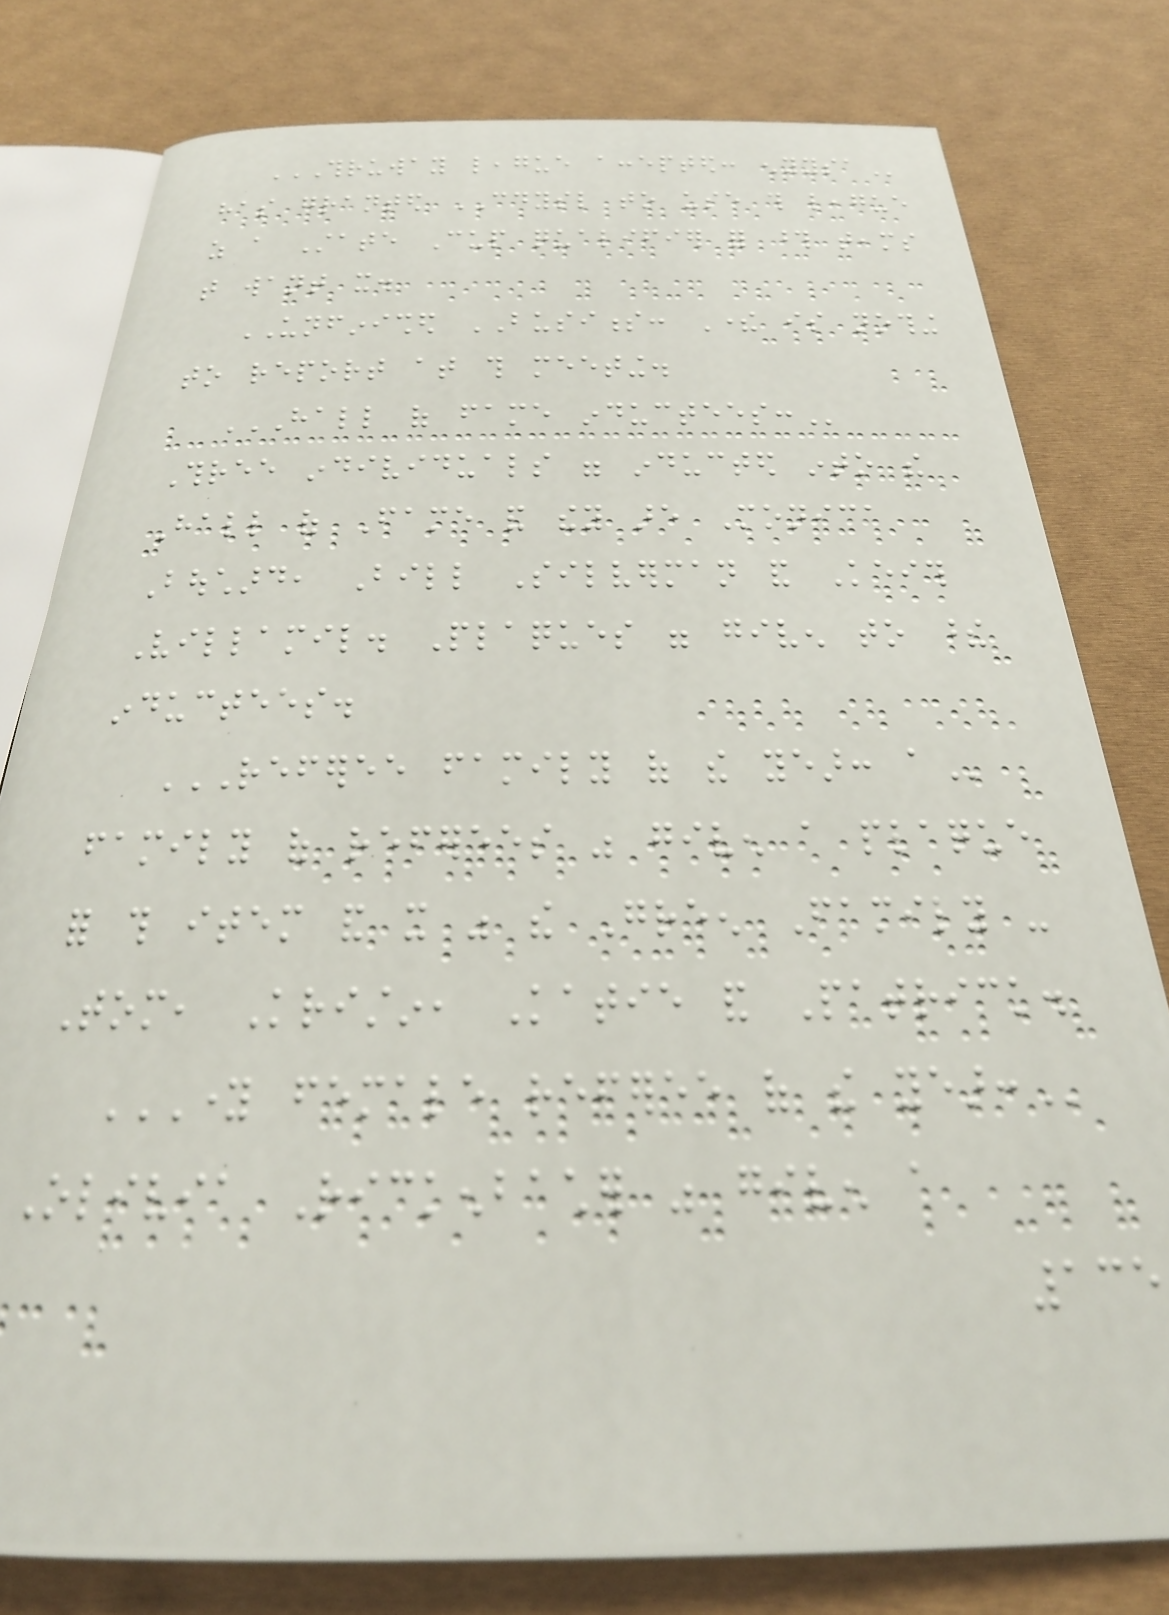THRUWAY LEAGUE ACCEPTED: ENYYSA
has granted CDYSL to use this league
as a State Cup qualifier for those teams
that want it.
UNFINISHED BUSINESS: There is nothing
to report at this meeting.
HALL OF FAME INDUCTEES:
Three individuals were inducted into the
Hall of Fame and they are Monica
Bouchard, Bill Silverman and Keith
Villamil. Plaques were given to these
inductees.
REFEREE FAMILY OF THE YEAR: A
family of referees was given a plaque
for this item and it was the Green Family -
Tom, Kristin, Katie and Patrick.
YOUNG FEMALE REFEREE OF THE YEAR:
Olivia Rickenbacher was given a
135
